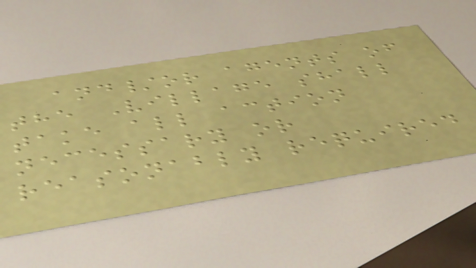and/or agents of
the Village shall
take all action
necessary or
reasonably required
